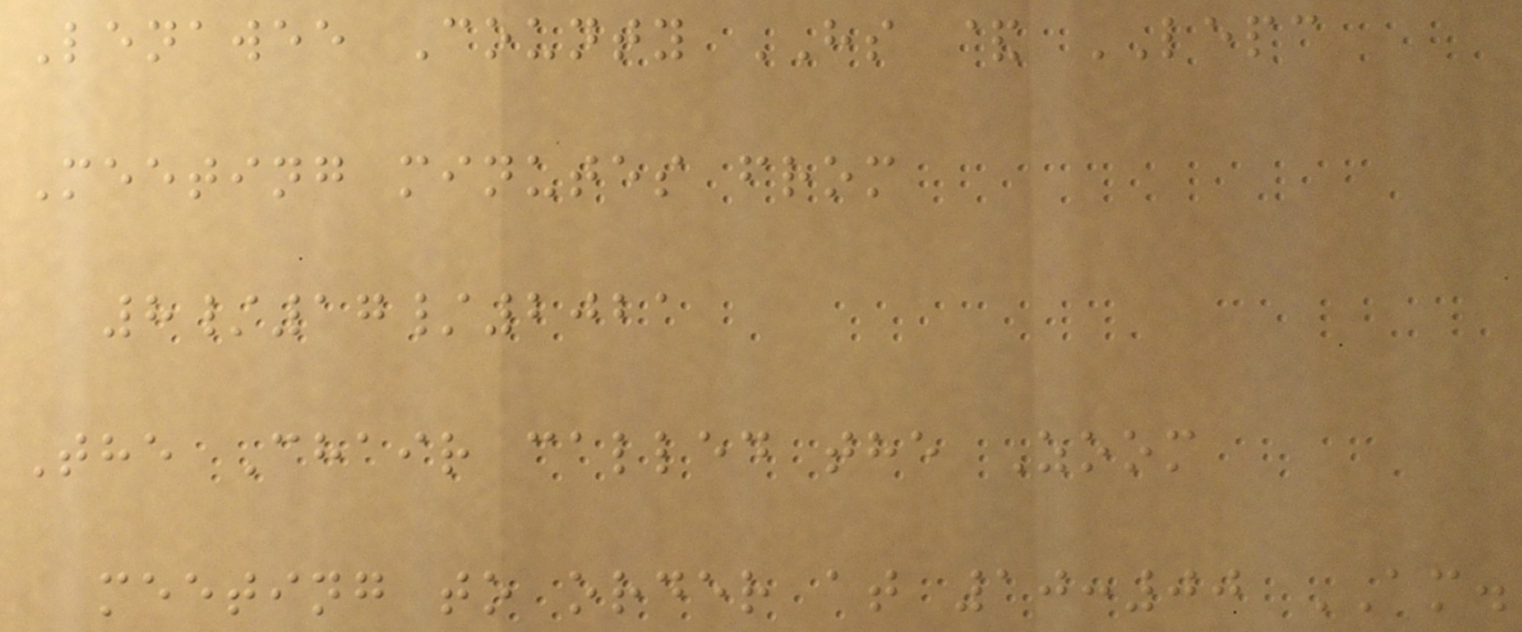Lenawee County HS & LEPC
Meeting minutes from
8/17/2021
The Chair called the Zoom
meeting to order at 10:00 AM.
